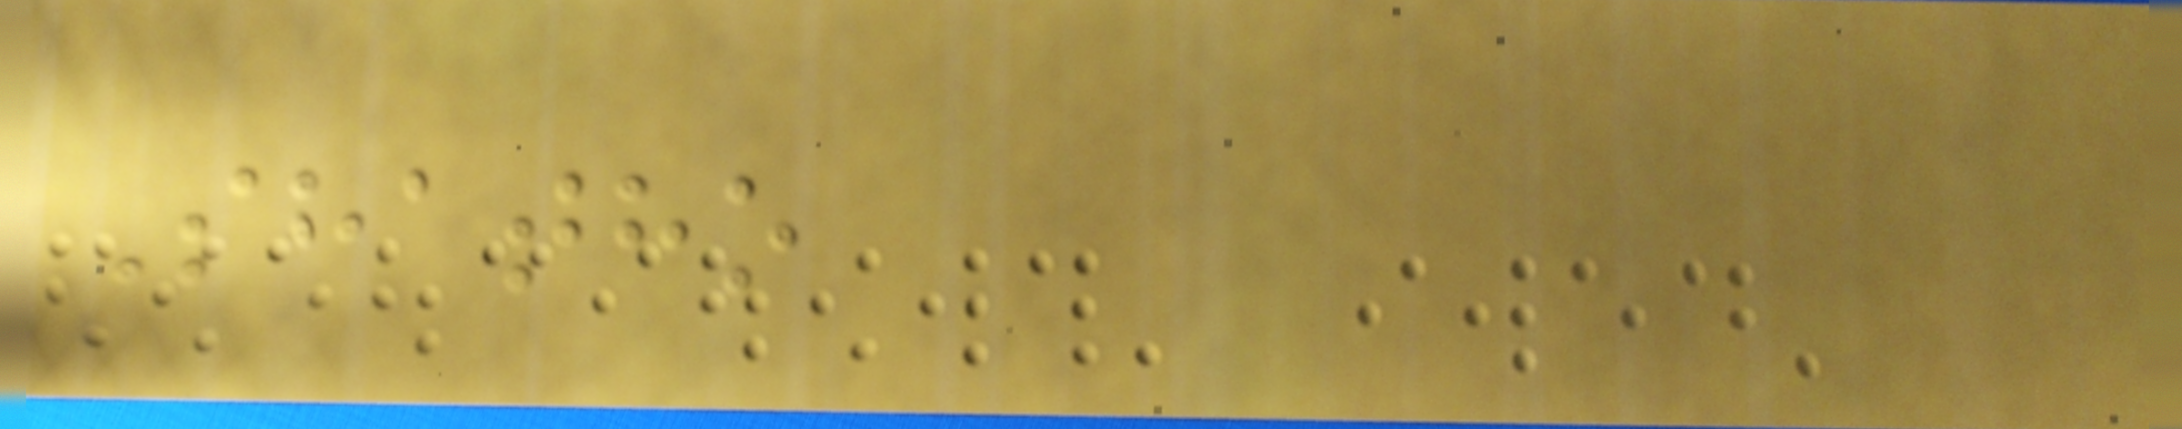Shatho
